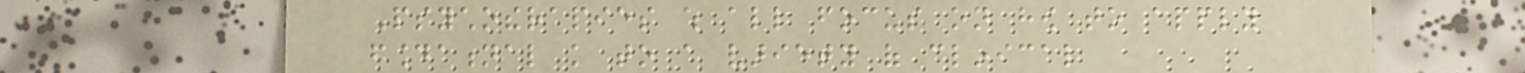Psychotherapies which all focus on how to apply
foundational knowledge to a variety of clinical
